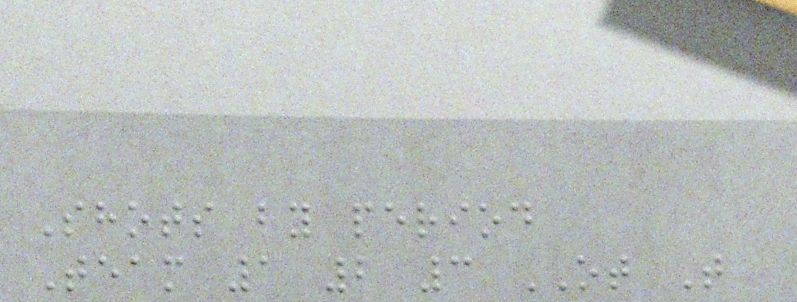Shots by period
Team 1 2 3 OT T
